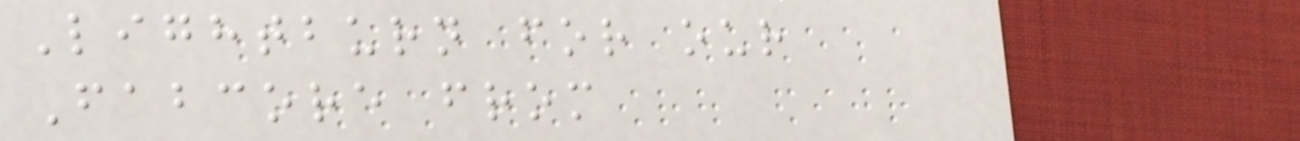Lightburn for our
Fabcore from
